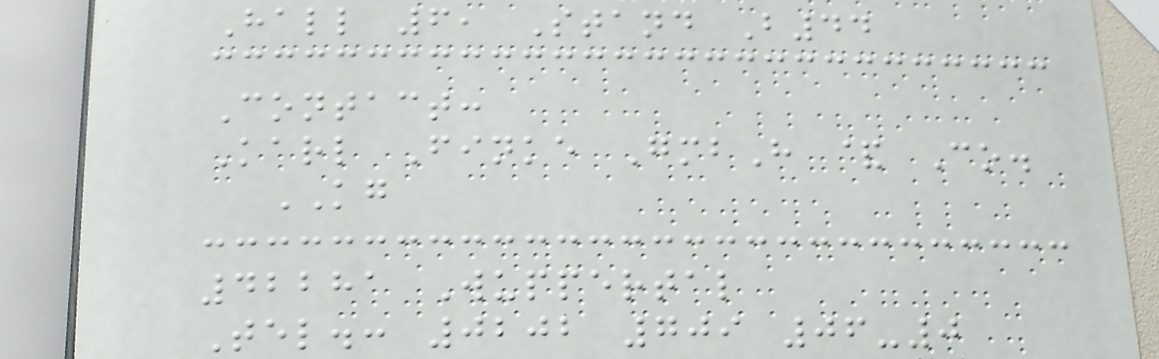Hall 6, Stand B44
Contact:
Karl Finke GmbH & Co.
KG
42281 Wuppertal
Tel.: 0202 709 06-0
